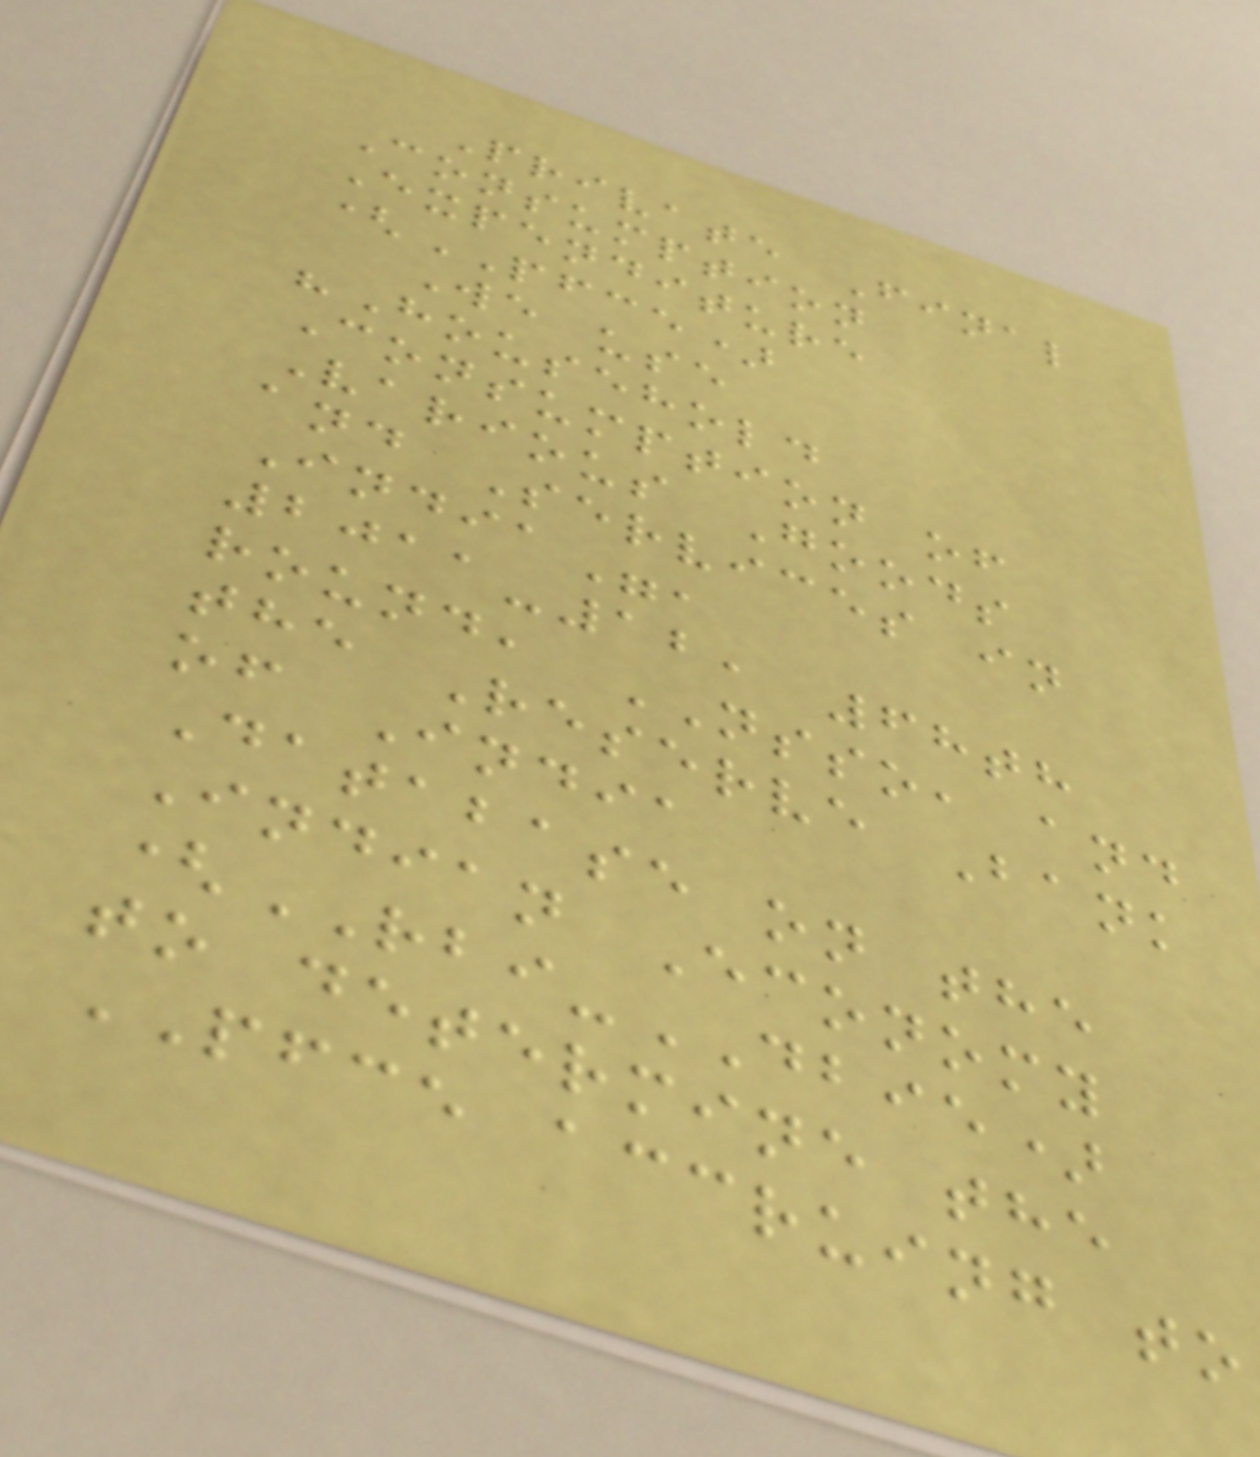Private Final
Consumption
Expenditure
(PFCE)
We use
"Household
Consumption of
Various Goods
and Services in
India",
2011-12, 68th
round, NSSO, and
the Reserve Bank
of India
Database on the
Indian Economy
(RBI-DBIE)
to determine the
PFCE accruing to
